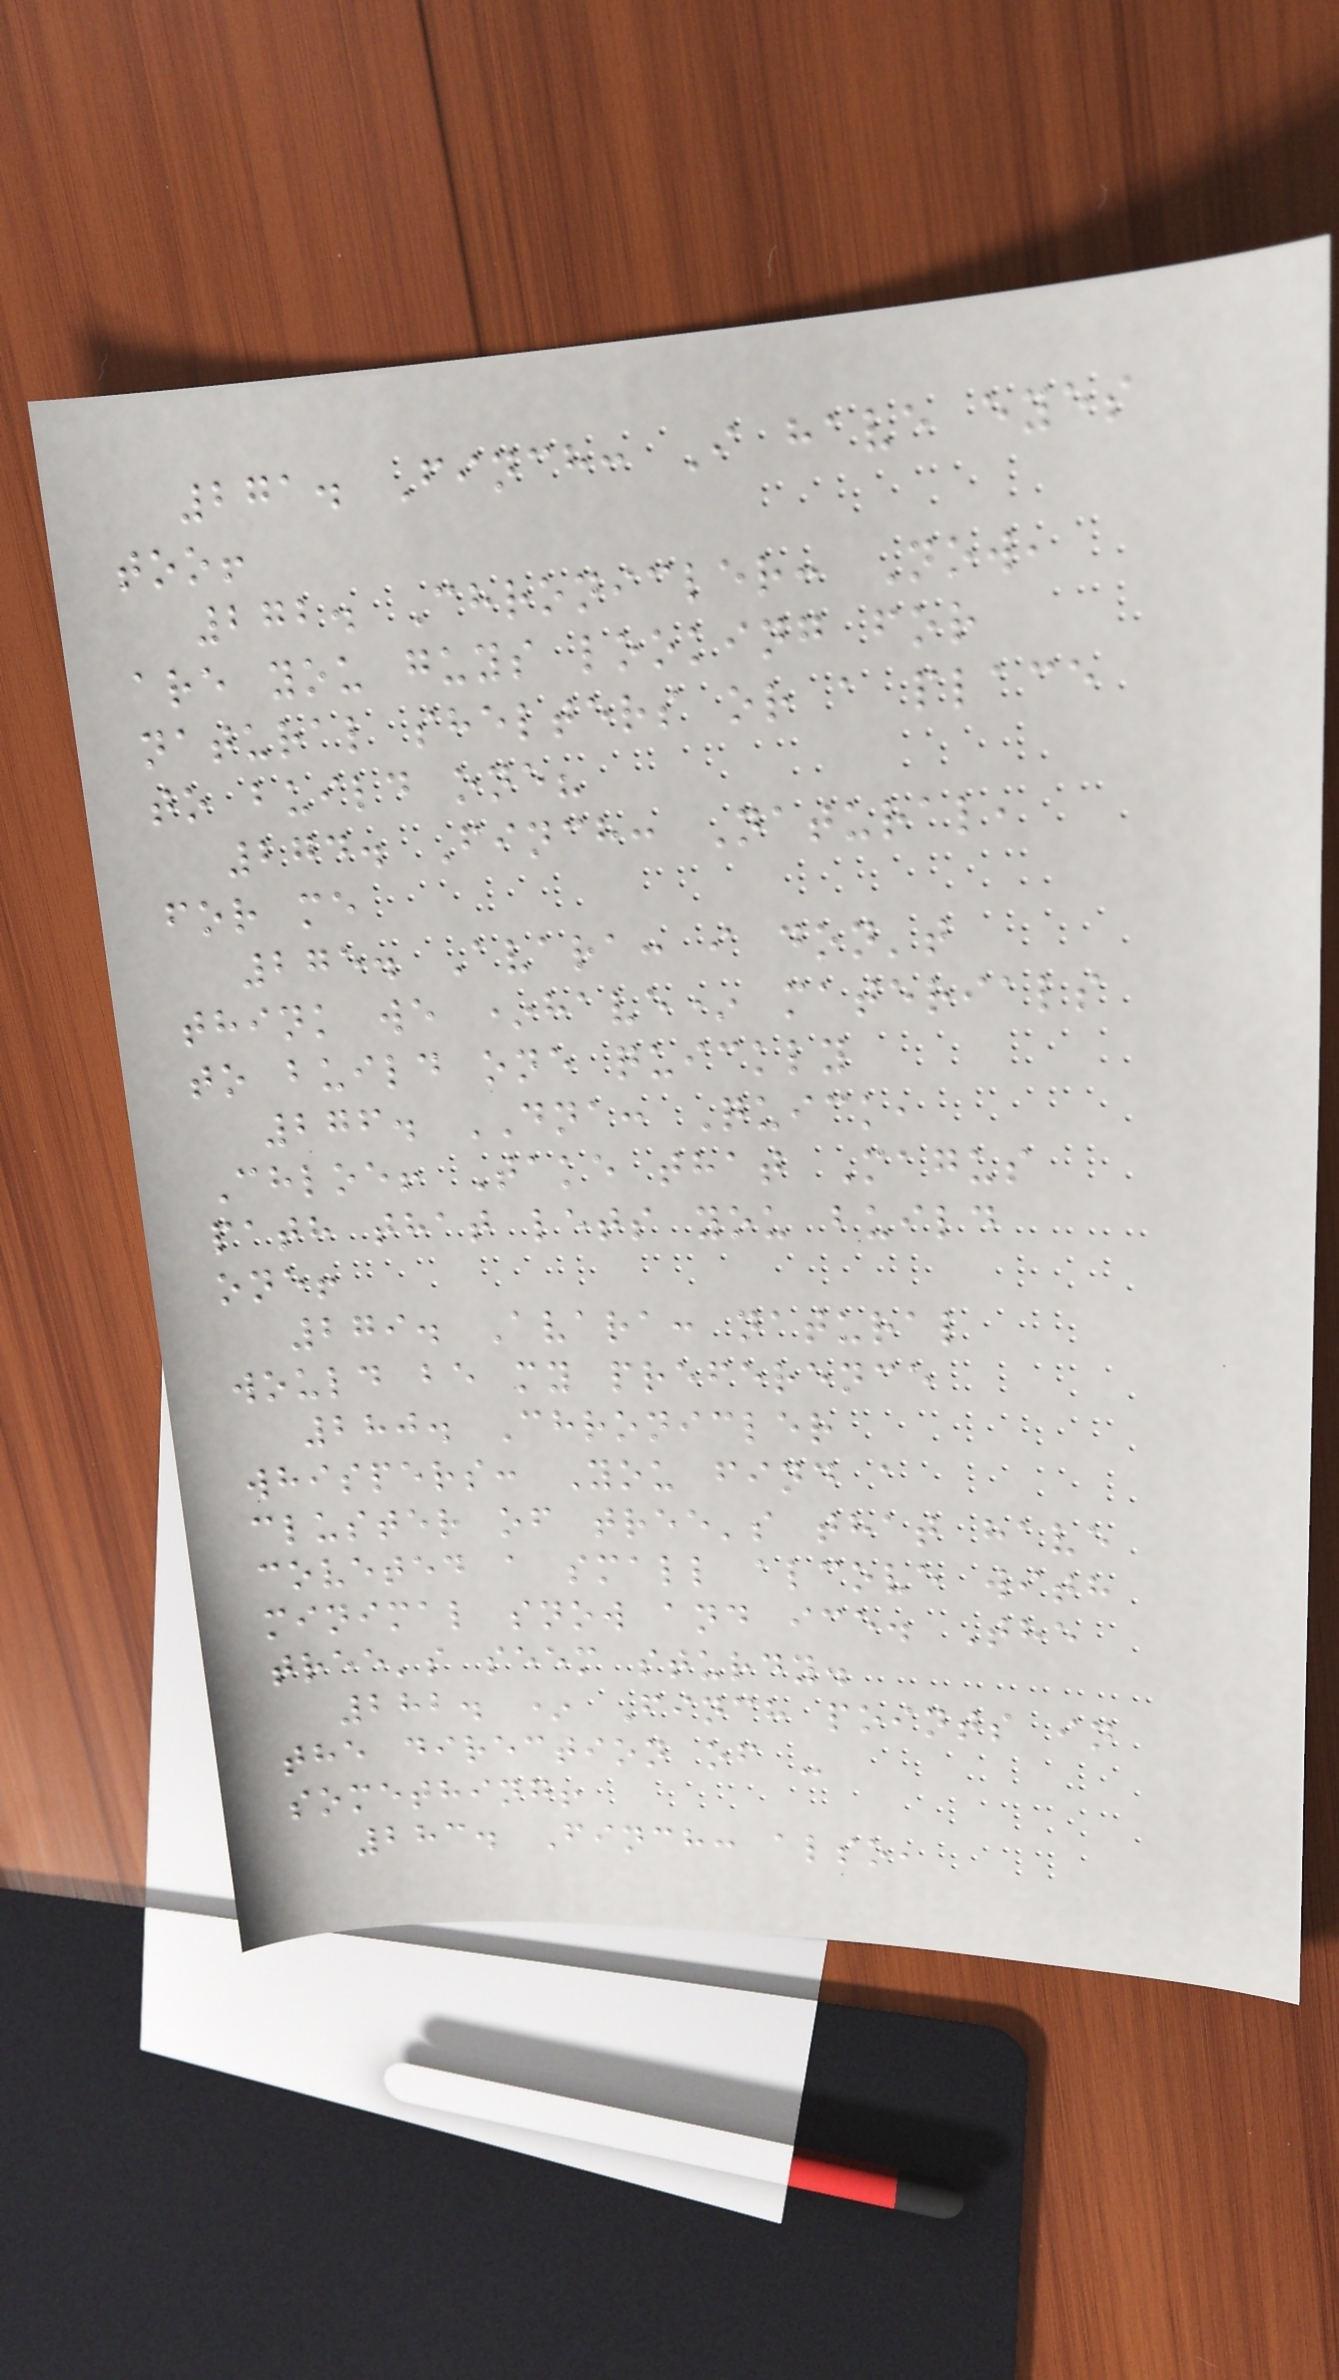271. Finch: I have eyes
too!
272. Chronicler: Now,
are you guys looking for
natural shelters or a place
to build one?
274. Finch: Natural,
for me
275. Avara: i don't
think we *have* materials
to build one quickly
276. DNA: Quick,
Chloe! Take that Magus
path that lets you build
one!
279. Avara: natural
would be my preference
280. Chronicler
whispers: You find a
cluster of tree's that have
coveted a small alcove with
minimal snow and ice. The
tree's seem sturdy.
282. * Finch points in
the direction of -
something!
283. Finch: also,
